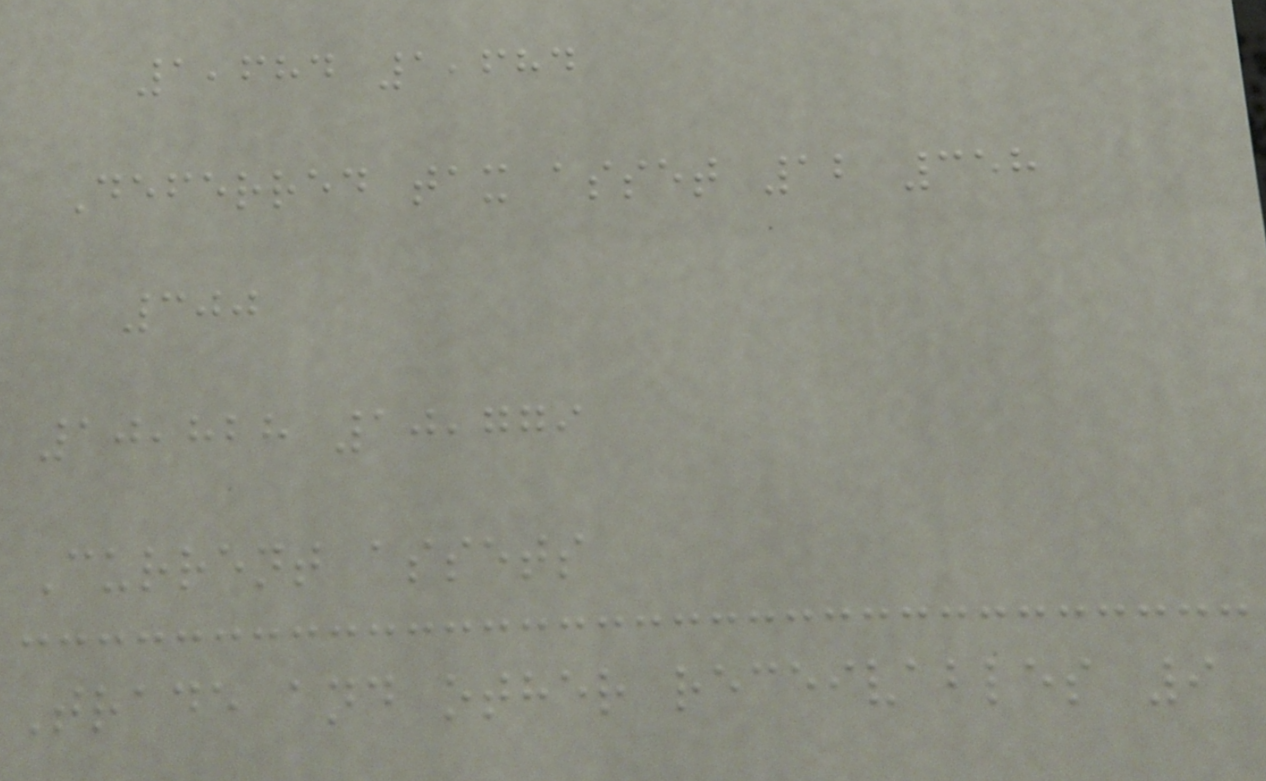1,684 1,684
Deferred tax asset 12 358
300
10,828 10,779
Current assets
Trade and other receivables 9
